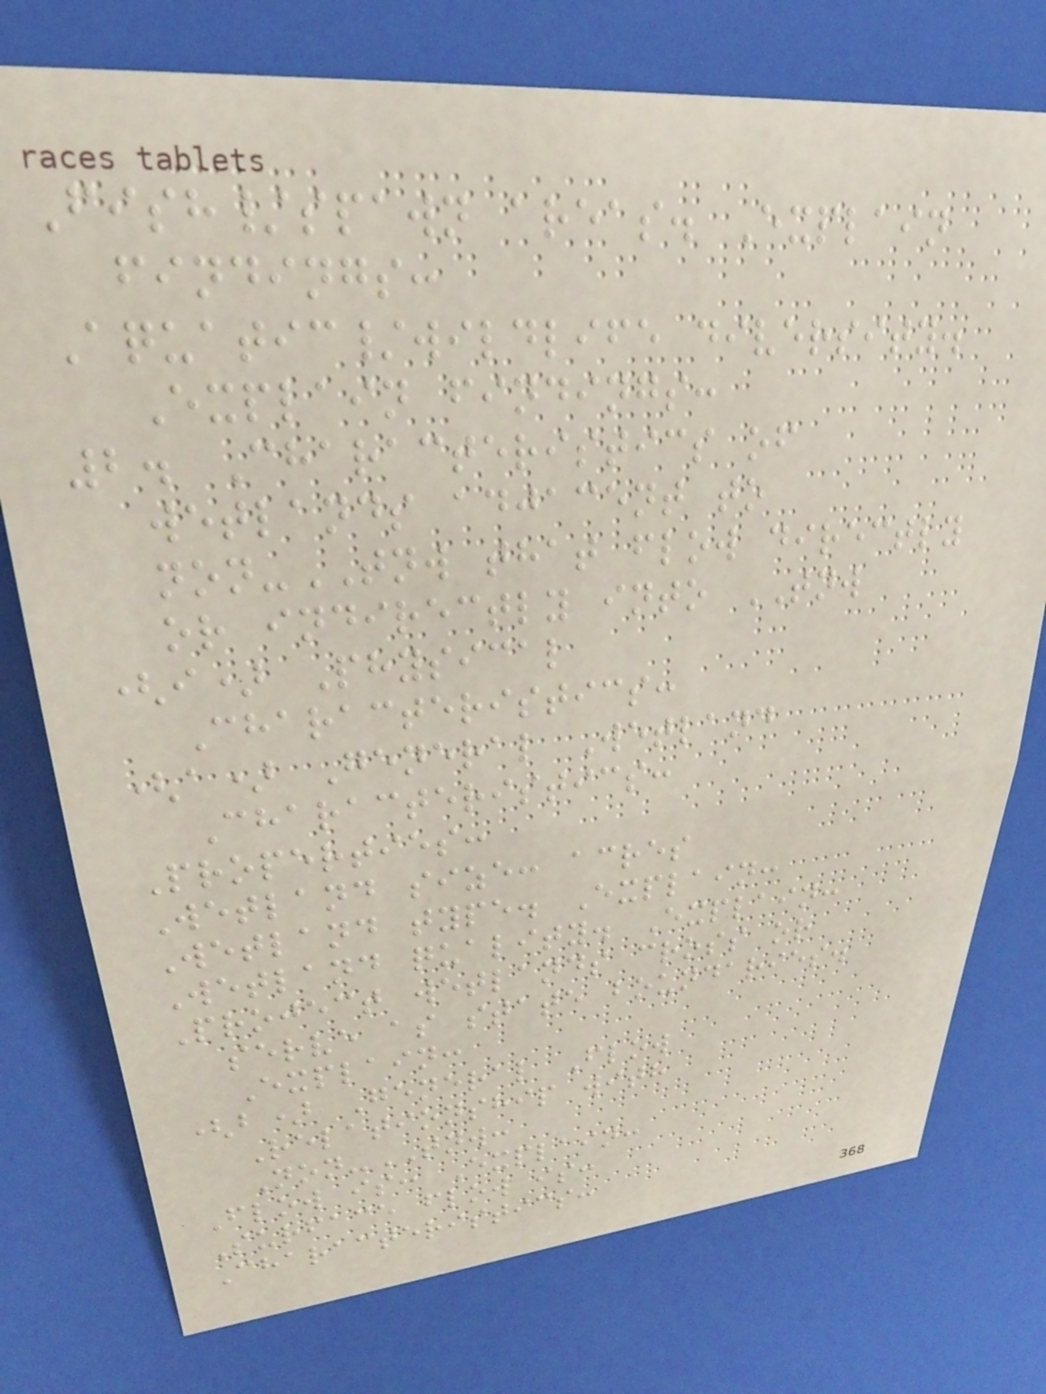Fish/spawn areas. Explain
findings:
Aquatic/wildlife diversity.
Explain findings:
2. Characteristics of
wetlands adjacent to
non-TNW that flow directly
or indirectly into TNW
(i) Physical
Characteristics:
(a) General Wetland
Characteristics:
Properties:
Wetland size: acres
Wetland type. Explain:
Wetland quality. Explain:
Project wetlands cross or
serve as state boundaries.
Explain:
(b) General Flow
Relationship with
Non-TNW:
Flow is: Explain:
Surface flow is:
Characteristics:
